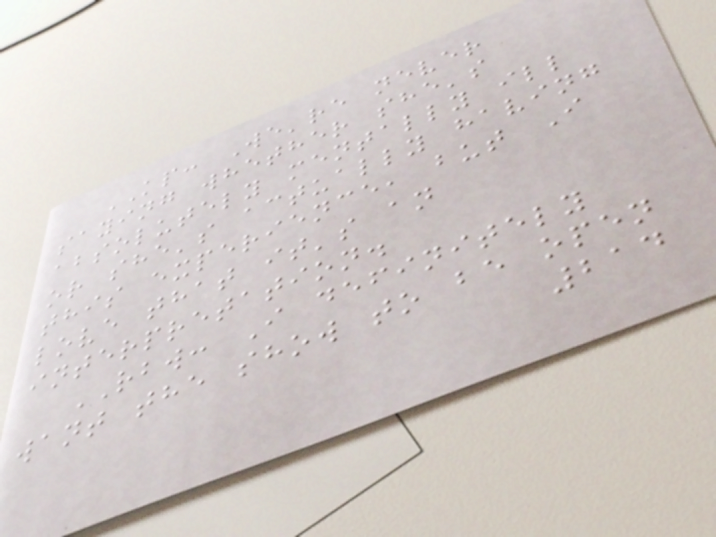KP: We're never
saying whether she's
absolutely mentally ill
or she's actually having
this experience, but I
love that it's an
interpretation.
RBW: I definitely
want the show to be open
214
